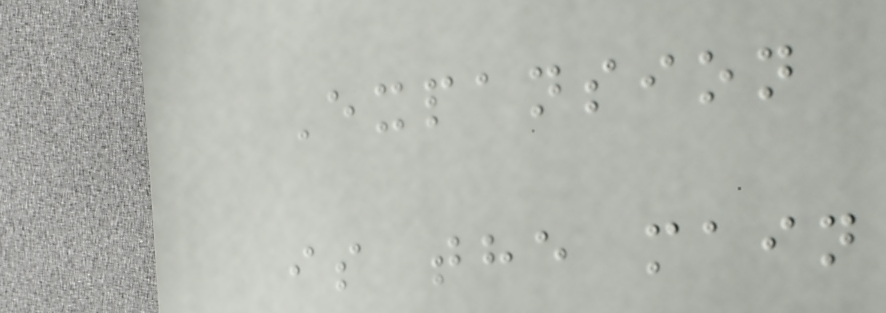Expansion
is the main
